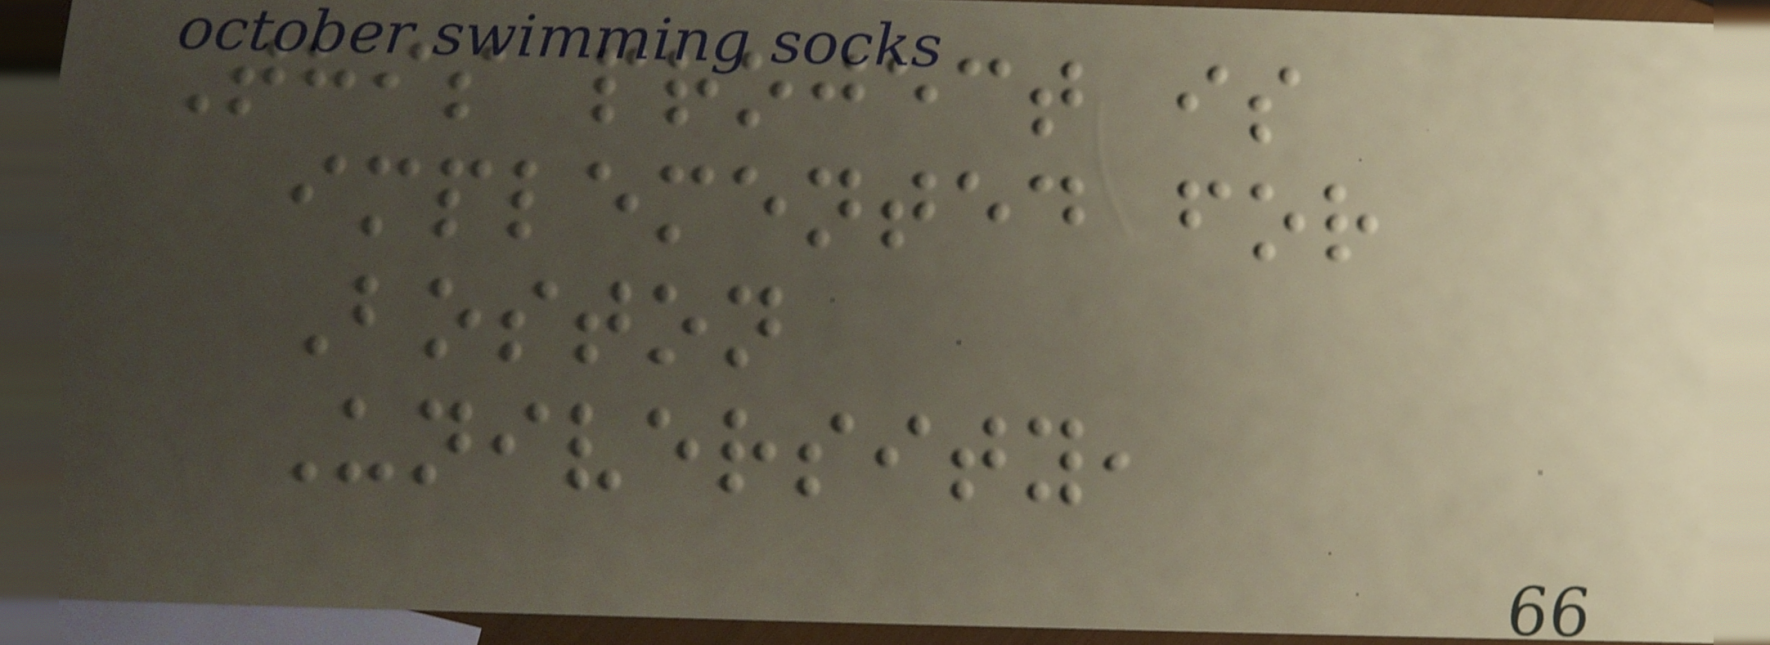This project is
implemented for
Boston
University,
